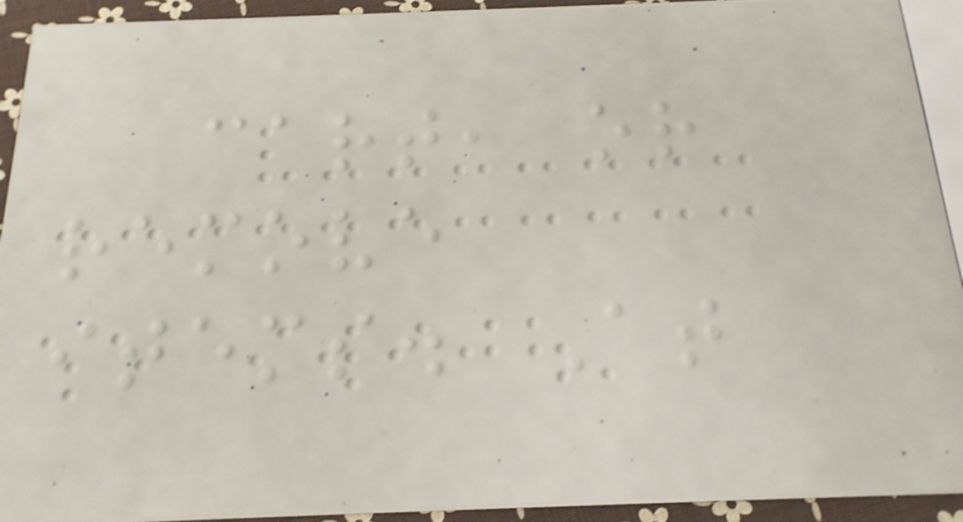cart, or
remove
items. At
